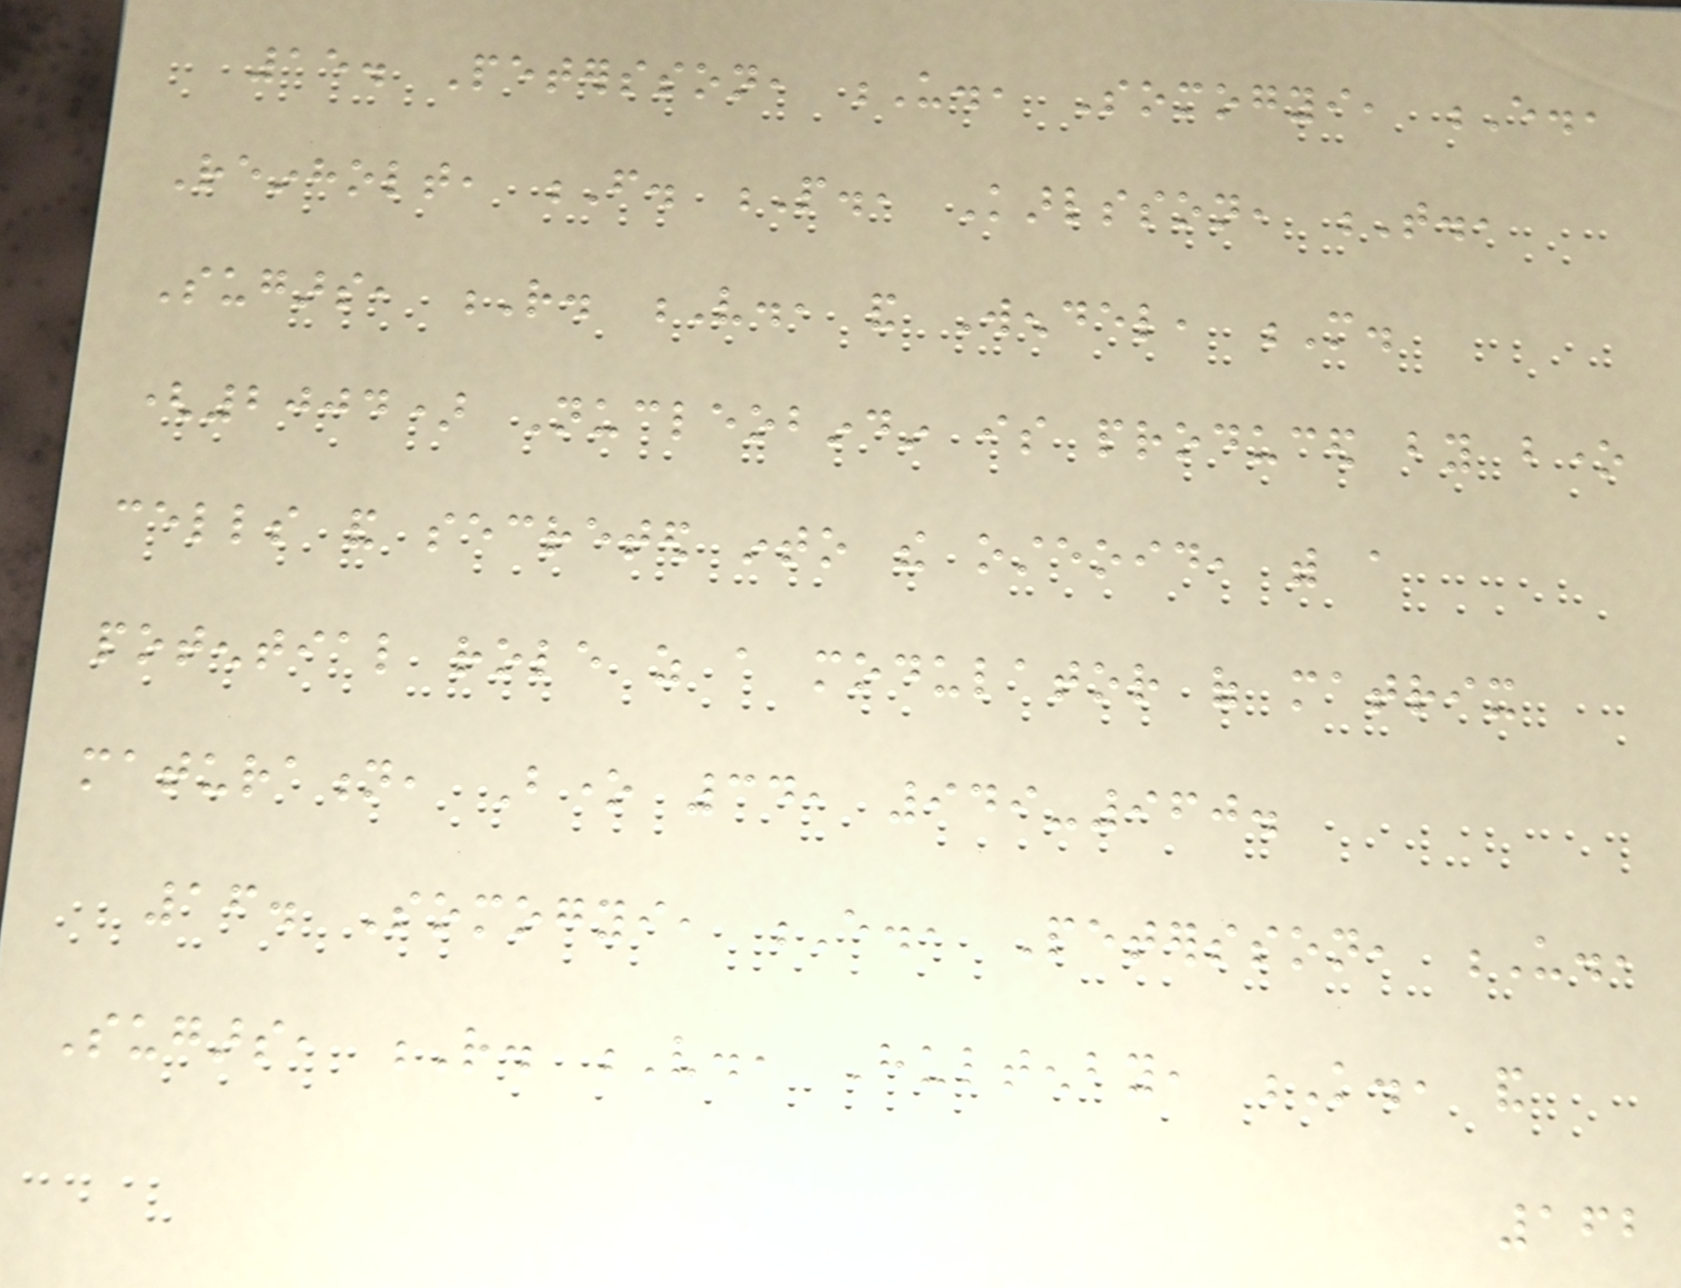15. Petersson, U., Somogyi, E.,
Reinholt, F. P., Karlsson, T.,
Sugars, R. V., and Wendel, M.
(2004) Nucleobindin is produced by bone
cells and secreted into the osteoid, with a
potential role as a modulator of matrix
maturation, Bone 34, 949-960.
16. Somogyi, E., Petersson, U.,
Sugars, R. V., Hultenby, K., and
162
